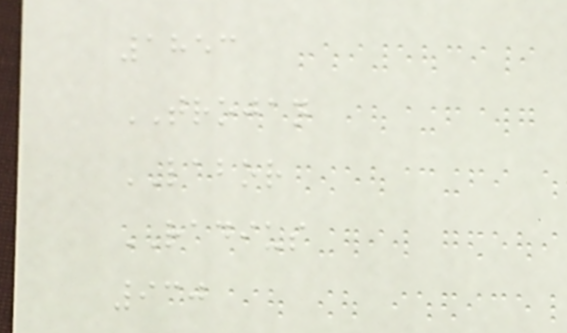1853
TROJAN
LABOR
RADIUS
930
